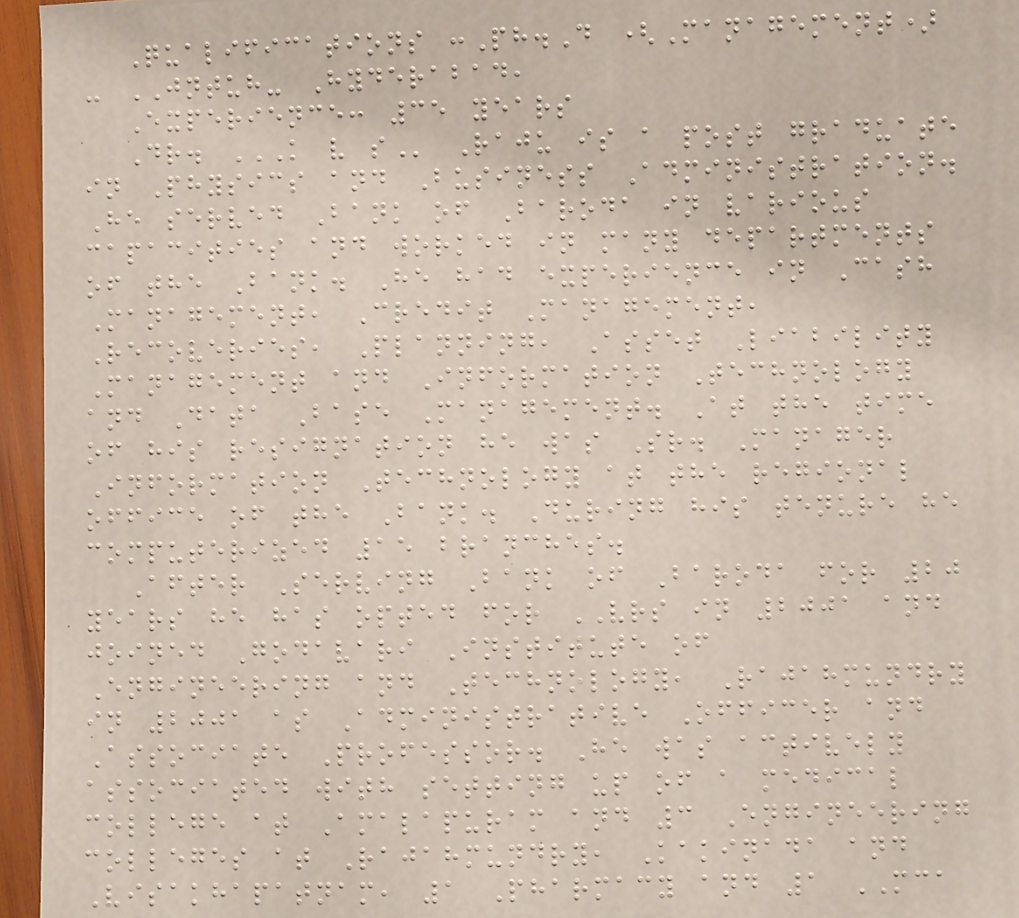Qualifications :Ph.D (Management)
- JNTUH- Hyderabad,
Experience: 35 years
Dr. K V S Raju is a post graduate
in Physics and Business Administration.
He served Bank of Baroda in various
capacities and worked in many departments
of the Bank. He had experience in Cash
Management, Credit Management,
Recoveries, Planning, Asset Liability
Management and Information Technology
and Data Base Management. At the time
of his resignation he was Sr. Manager
Information Technology at the regional
office of the Bank. During his tenure he
computerized 15 branches.
After Serving Bank of Baroda for 20
years he has opted for VRS in 2001 and
joined Godavari Institute of
Engineering and Technology, Rajahmundry
in 2001 as Administrative Officer and
Associate Professor. He was actively
associated with setting up of a medical
college at Amalapuram and 3 Engineering
colleges at Rajahmundry, Kakinada and
Visakhapatnam, 1 Pharmacy and 1 MCA
